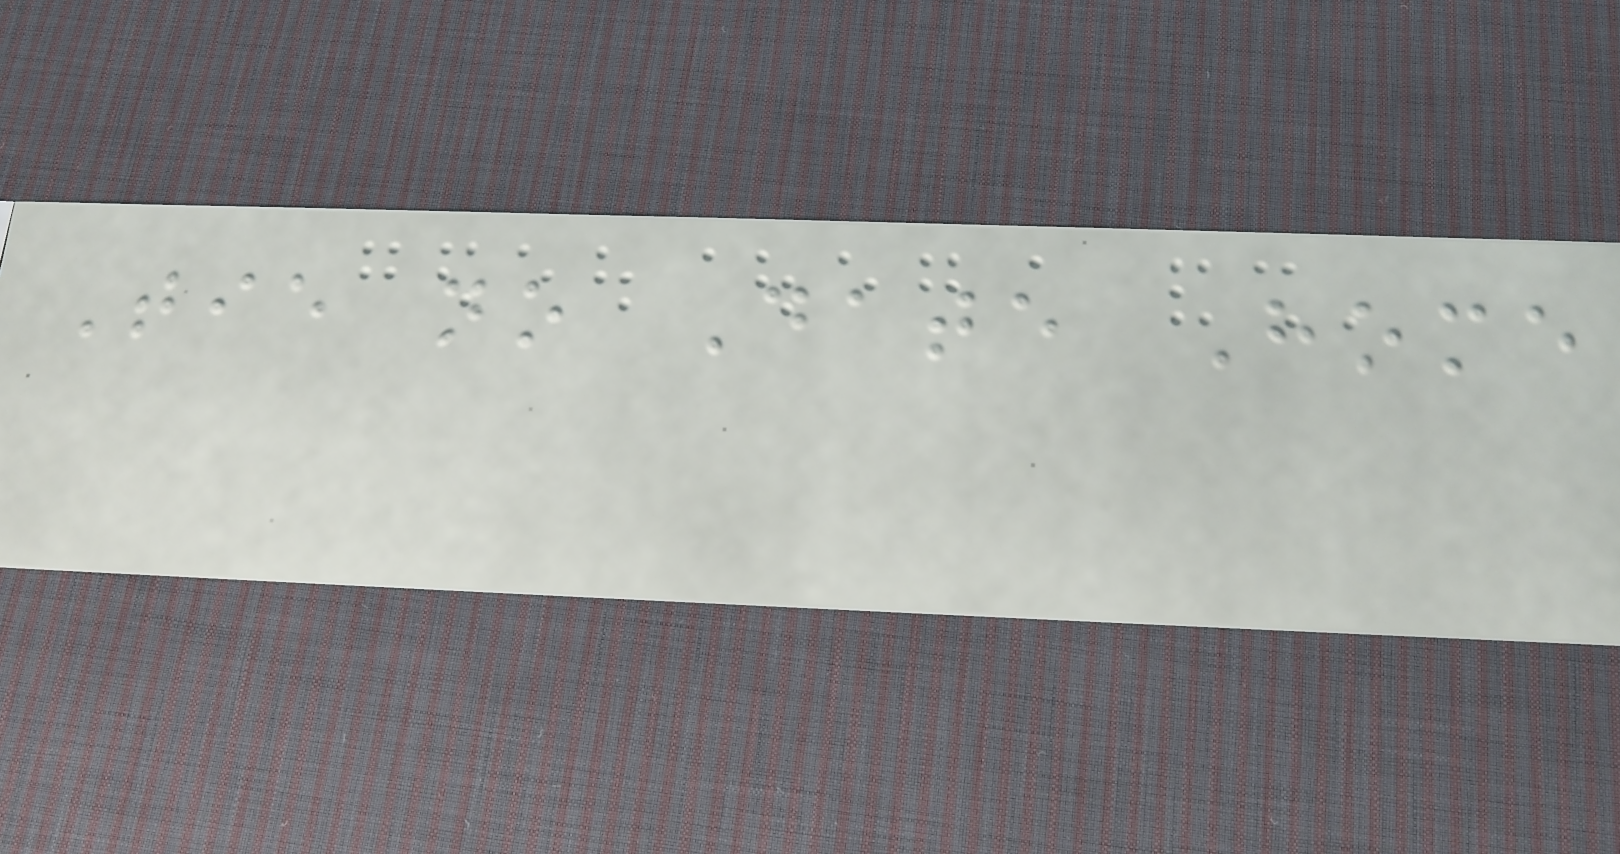Tie no Date Home
